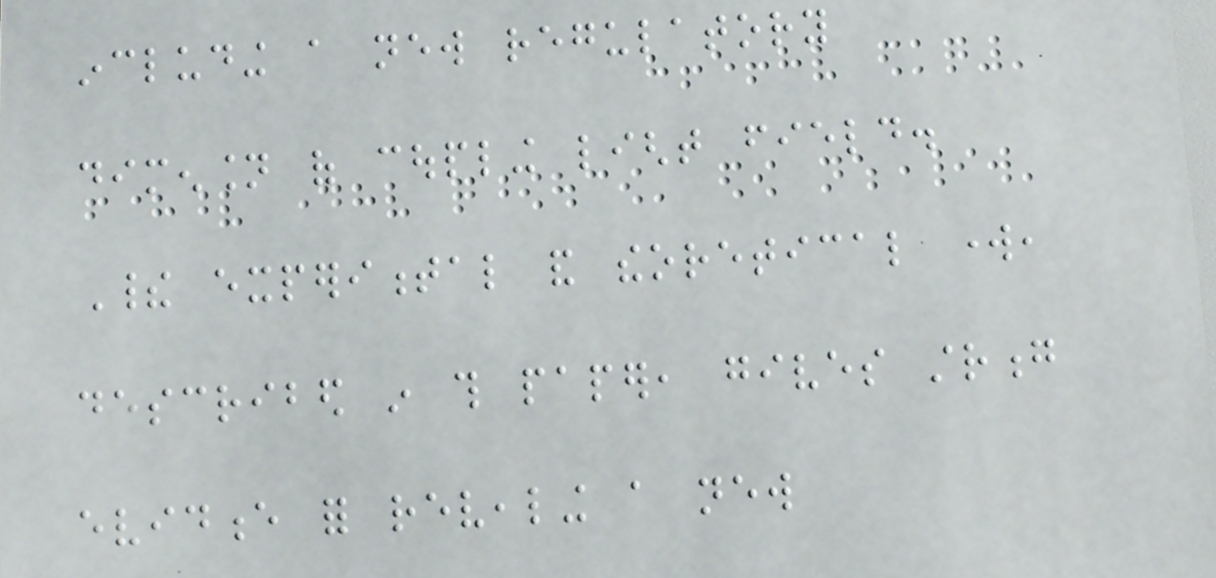including a new regulatory
dimension of coupling light field.
Their experimental and theoretical work,
described in this paper, gives strong
evidence for revealing a new
